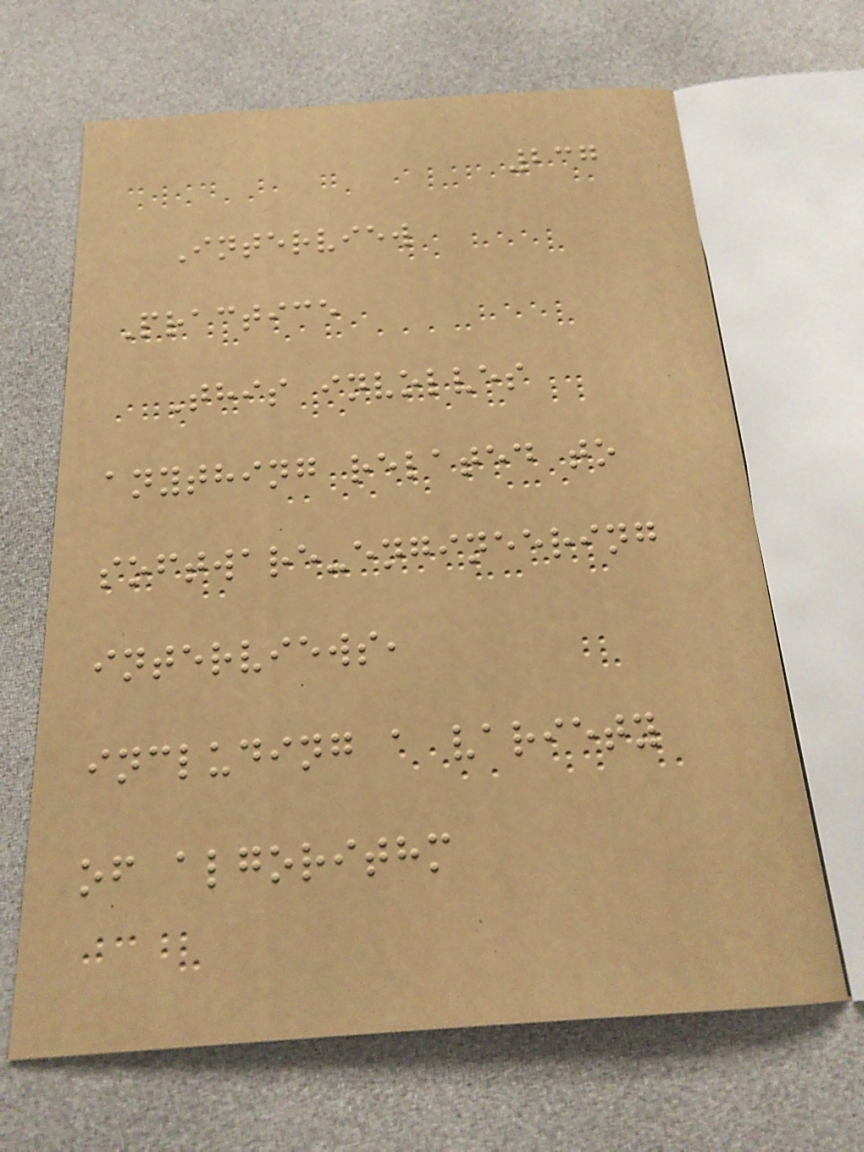237
Interview
Practice
This involves
anything related to
software-engineering
interviews,
including a variety
of algorithm
